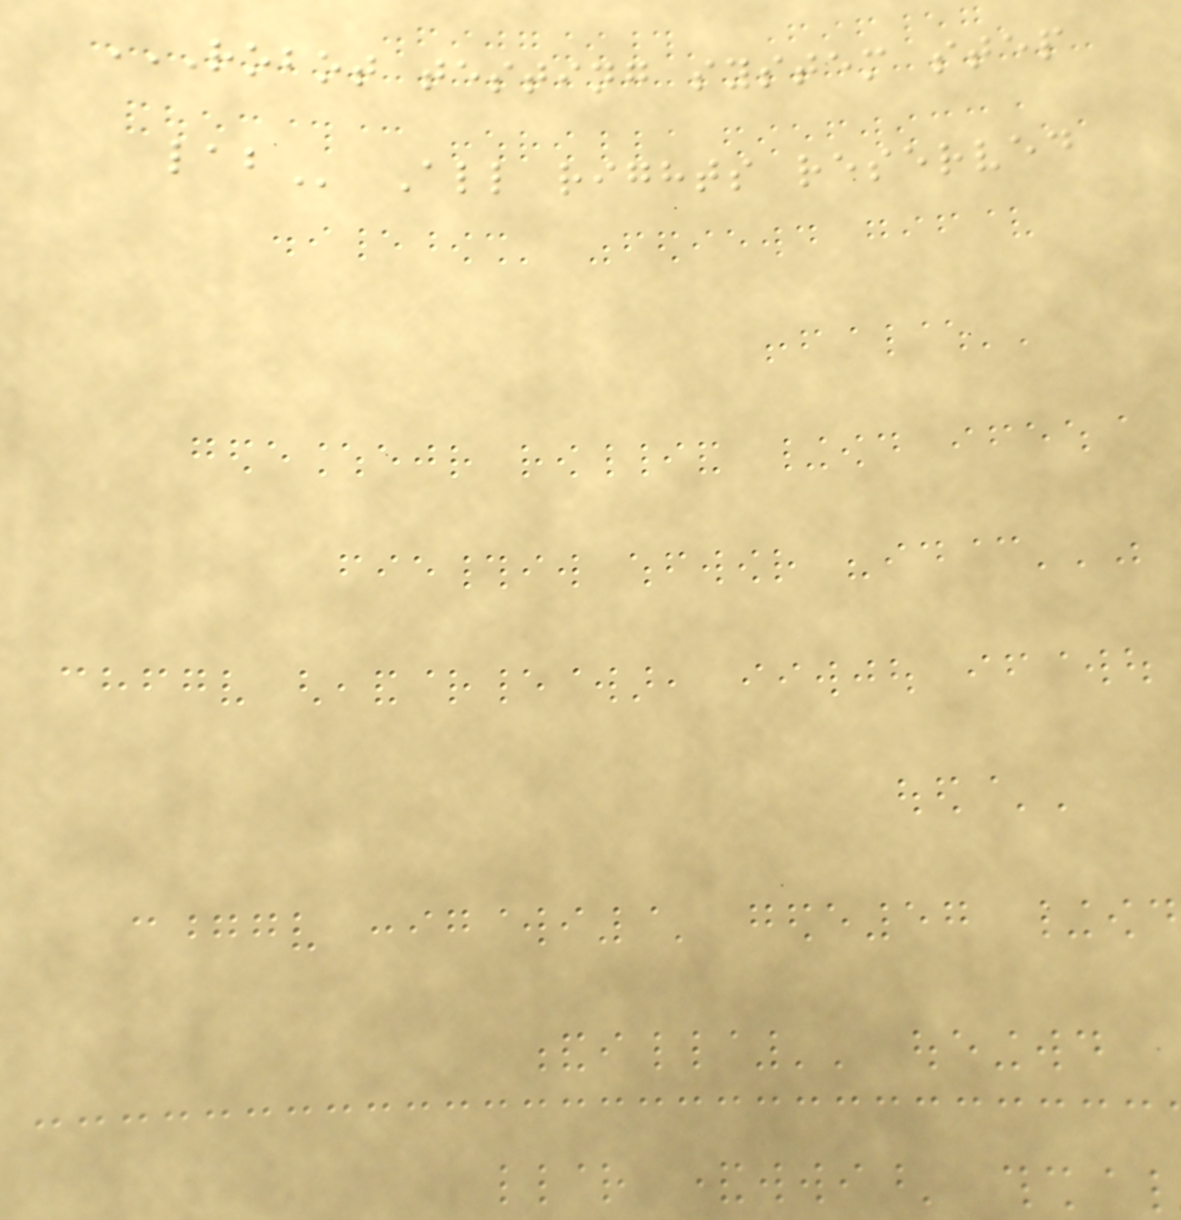ROBOT TESTING SYSTEM STEP
LAB All rights reserved
